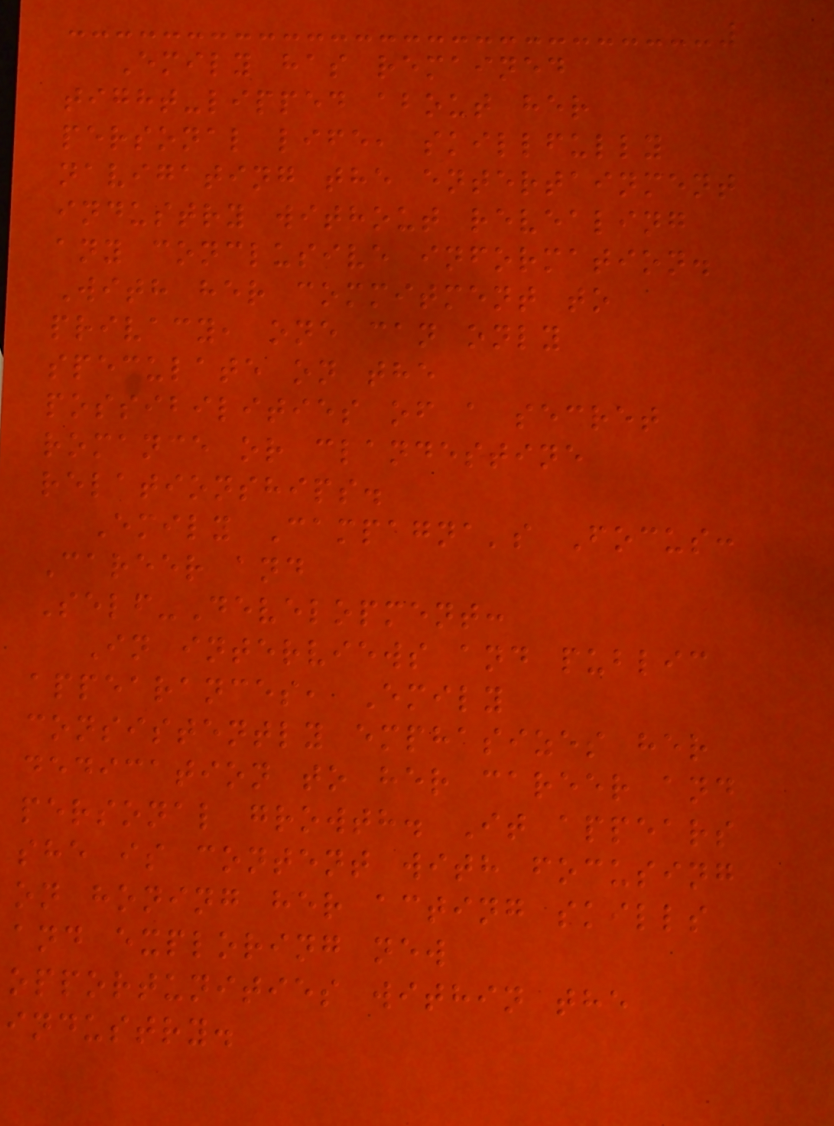Emily has remained
tight-lipped about her
personal life, skillfully
navigating the entertainment
industry without revealing
any conclusive information.
With her commitment to
privacy, one can only
speculate on the
possibilities of a secret
romance or clandestine
relationships.
Emily Campagna's Focus:
Career and
Self-Development:
In interviews and public
appearances, Emily
consistently emphasizes her
dedication to her career and
personal growth. It appears
she is content with focusing
on honing her acting skills
and exploring new
opportunities within the
industry.
